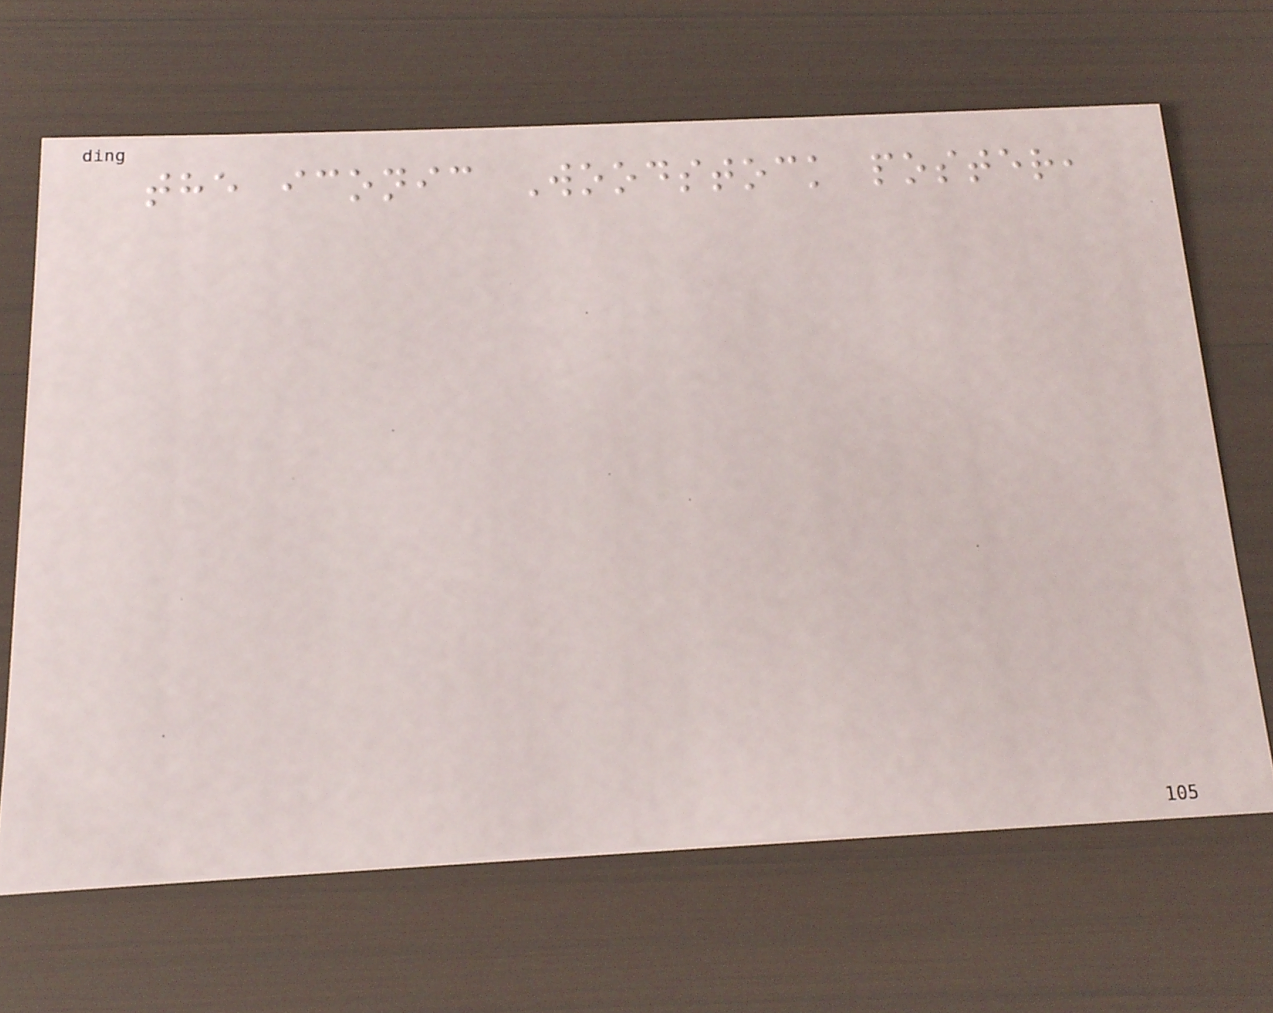the iconic Woodstock poster,
